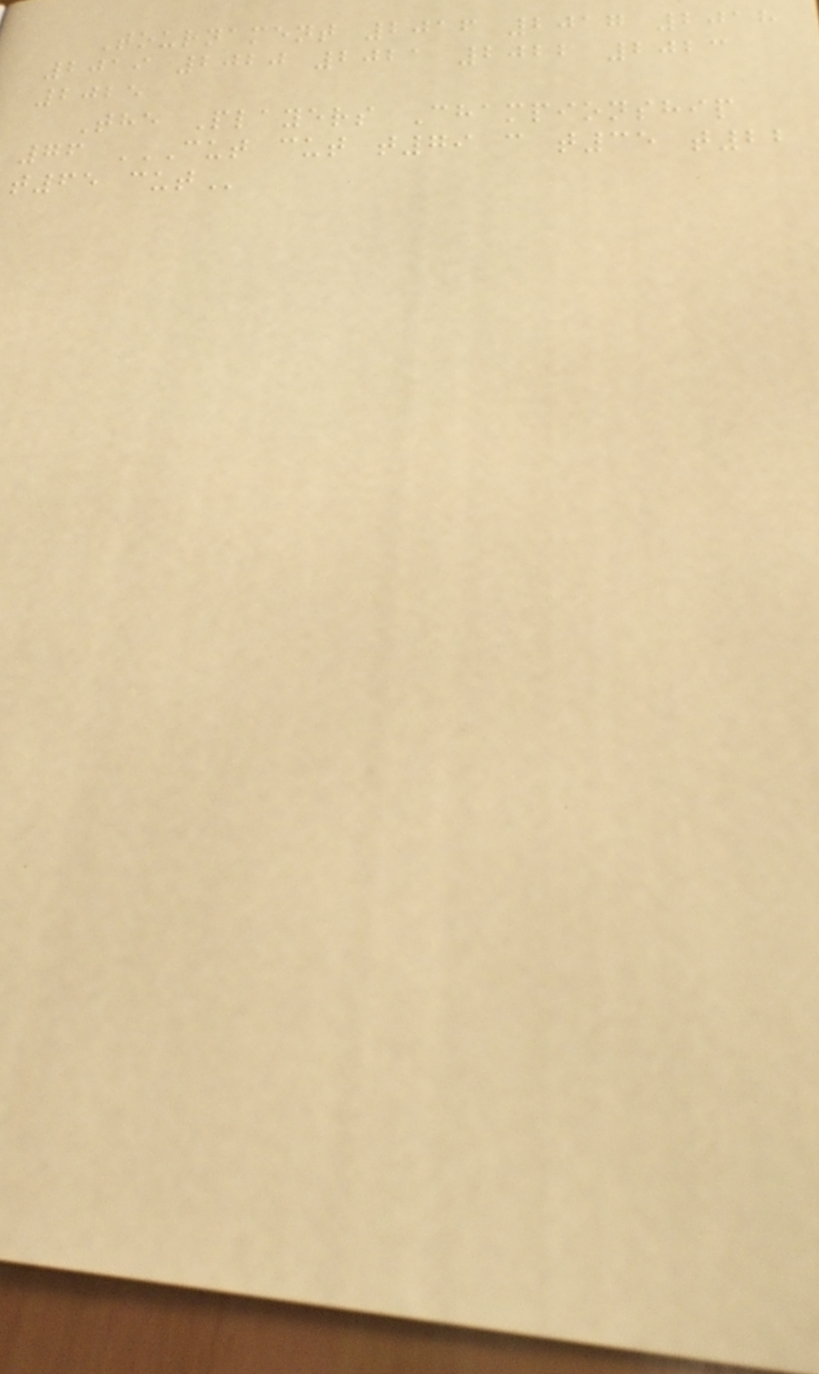Tournament 2016 2017 2018
2019 2020 2021 2022 2023
2025
The Players Championship
76 CUT CUT T79 C T35 T22
T65 CUT
